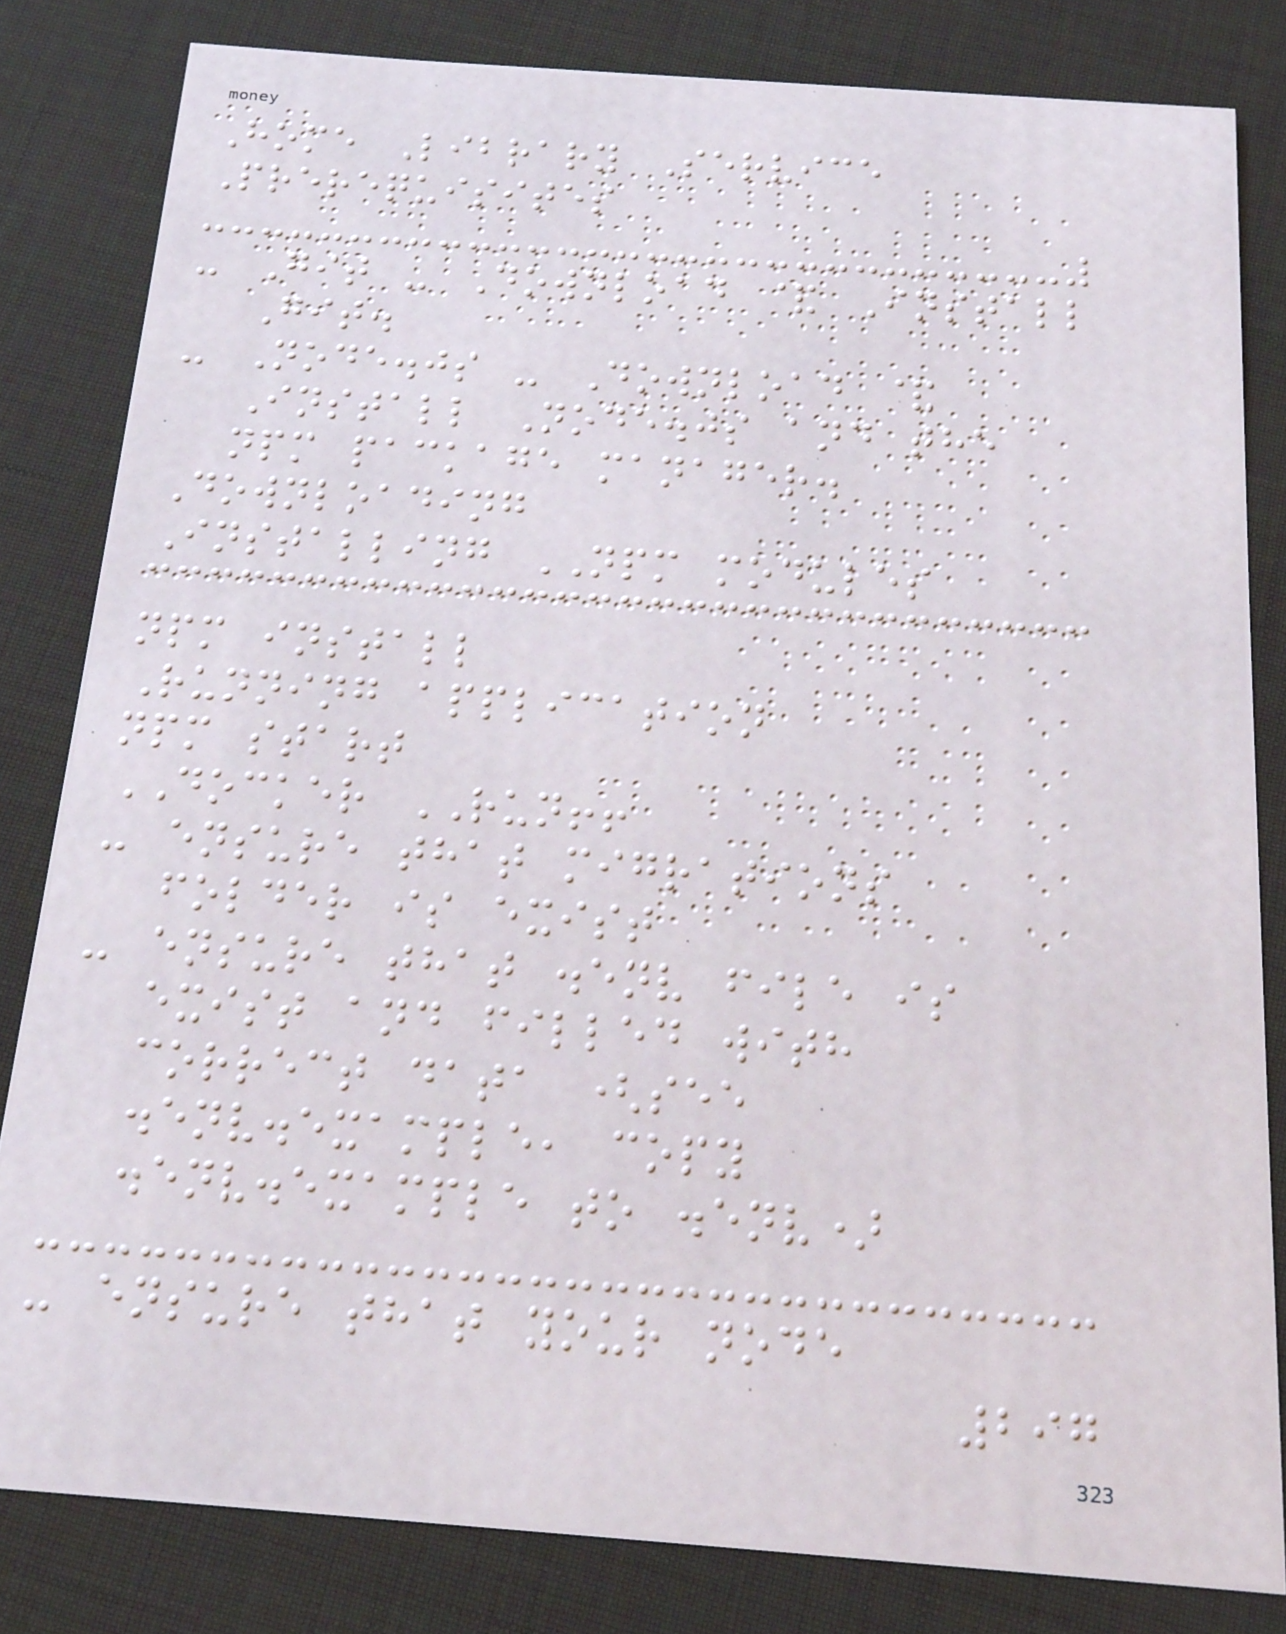Home Library Service
Prerequisites
- Git - Download & Install
Git.
- Node.js - Download &
Install Node.js and the
npm package manager.
Downloading
Installing NPM modules
npm install
Running application
npm start
DOCKER RUN!!
- ensure that migrations
folder is exist
- ensure that .env file is
exist and filled with
correct data (see
.env.example, copy
.env.example to .env)
- ensure that your node
297
